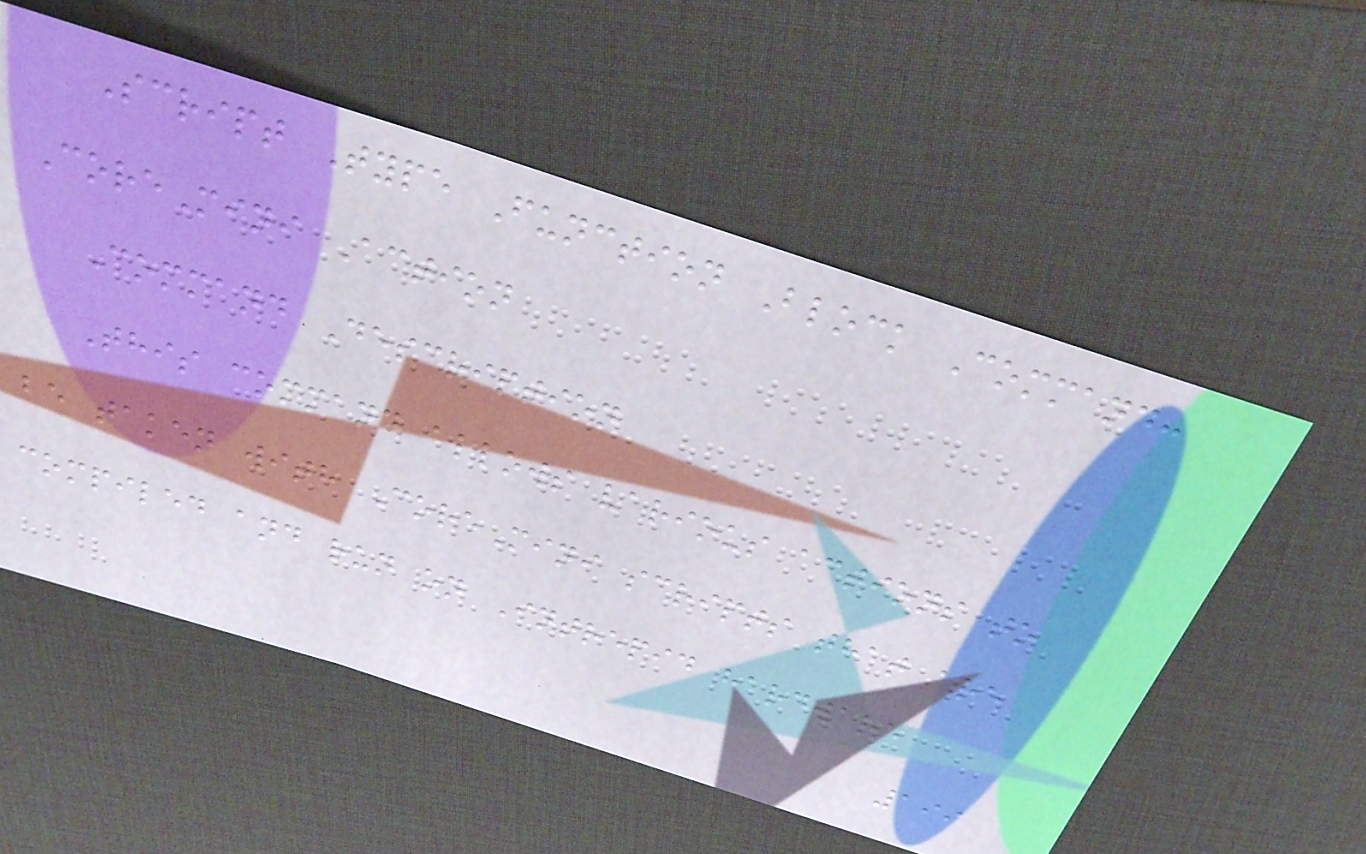Script Type Function Block Command:
CoreMini Action
Command Description
This command allows various actions to
be taken with CoreMini scripts that are
compiled and run on Intrepid hardware
199
